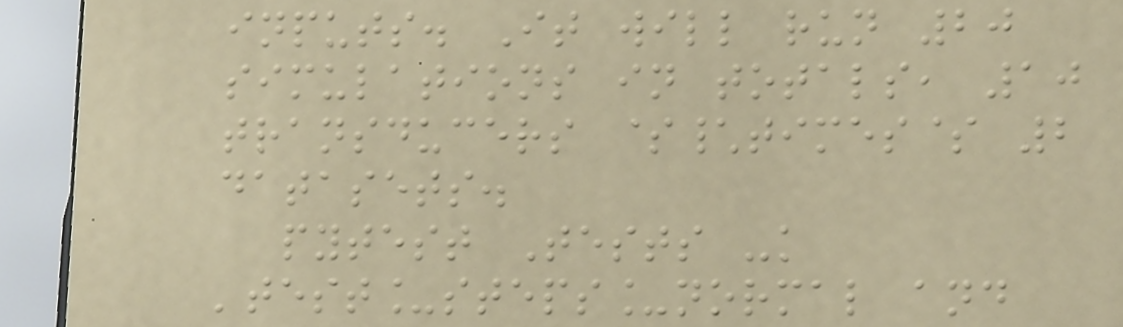inputs. It will run 20
simulations in totals, 10
transducers $\times$ 2
datasets.
pytest Tests -k
'test_steps_normal and
